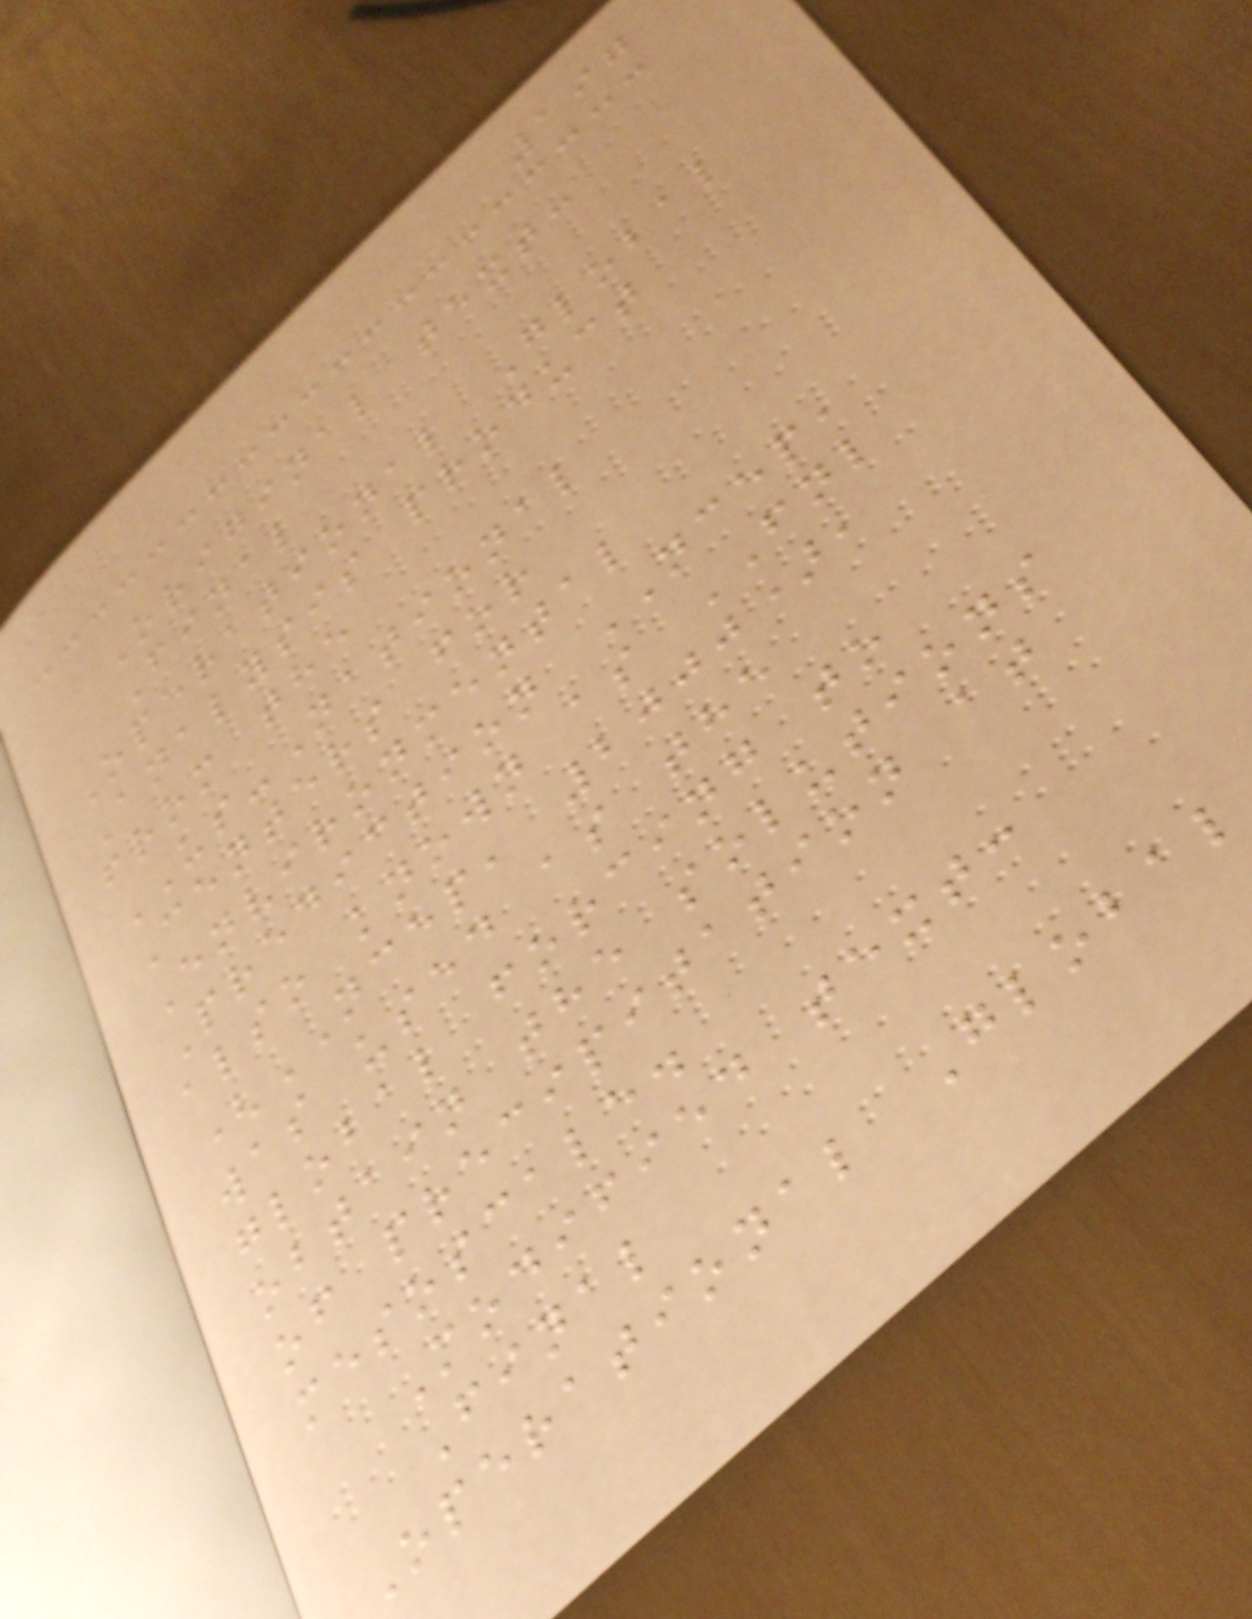197
Original text:
Final
Operational Global
Analysis product
from the
US-National
Centers for
Environmental
Prediction NCEP,
also known as FNL
(NCEP, 2000),
was used as the
global forcing to
obtain the solutions
of precipitation at
mesoscale.
Modified text:
Final
Operational Global
